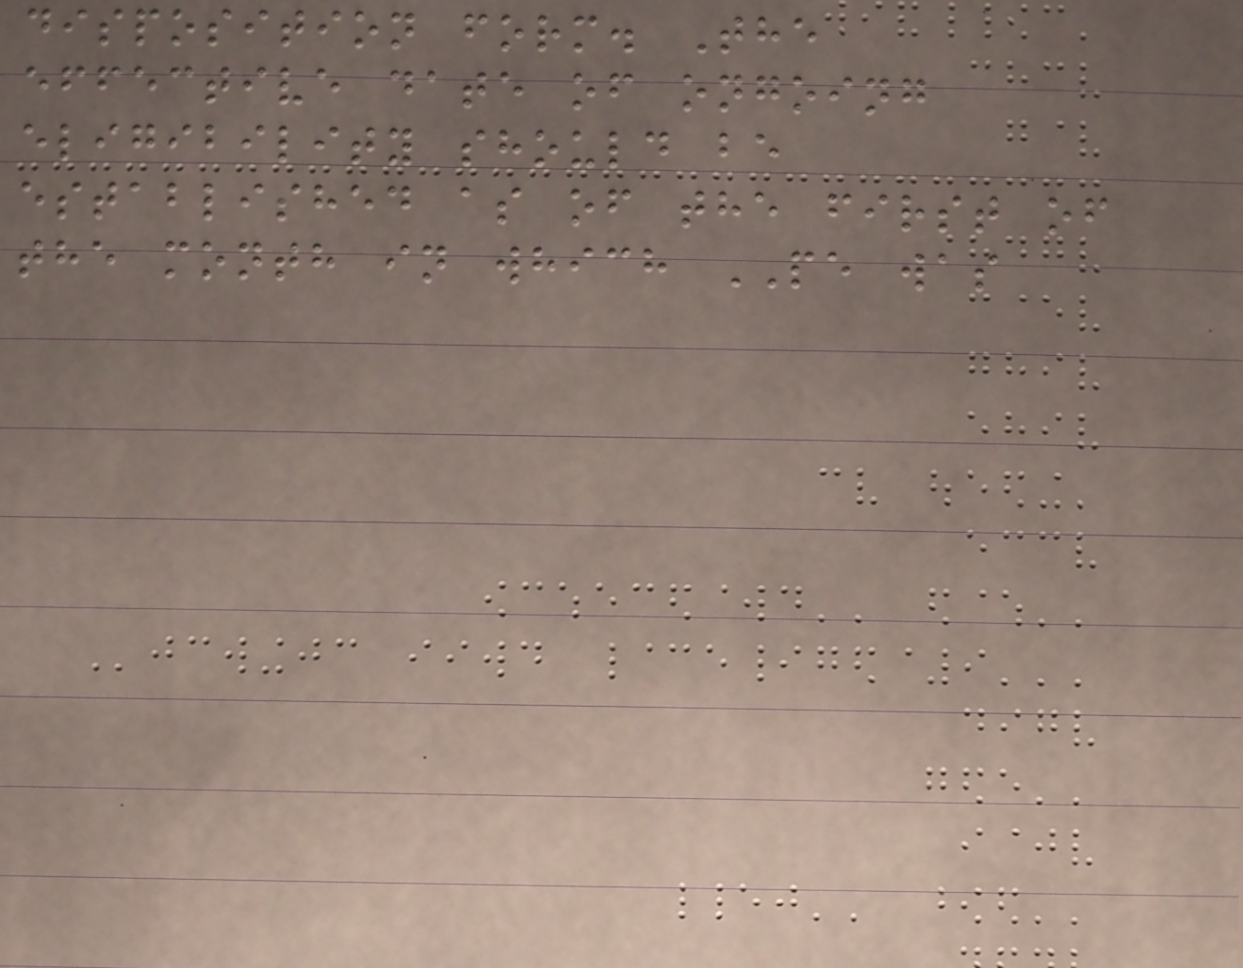disposition form. The
effective date of ongoing
eligibility should be
established as of the first of
the month in which PE was
